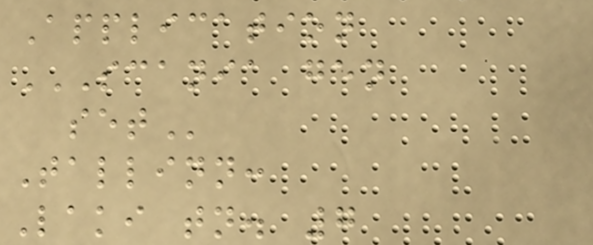Application
SCANIA GEN
SET
Tallinn:
Laki tn. 7
